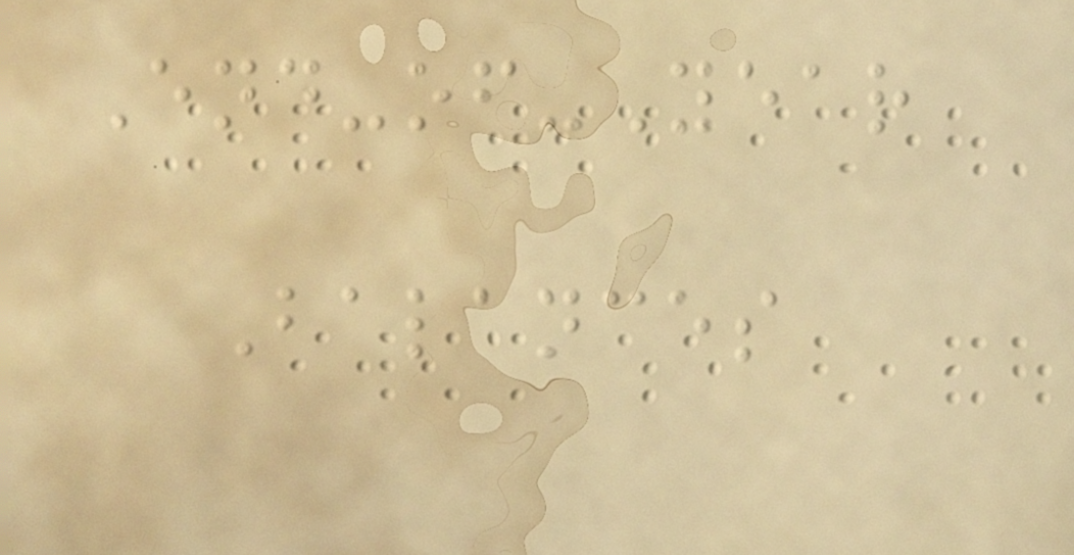End-of-Year
Balances
